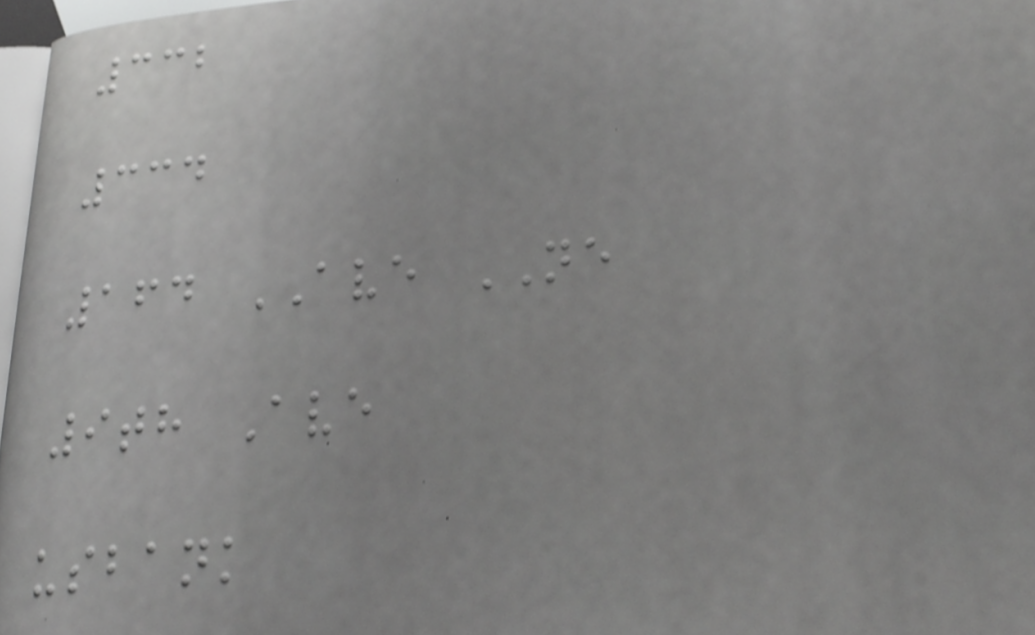332
334
164 AVE NE
9th Ave
usbank
